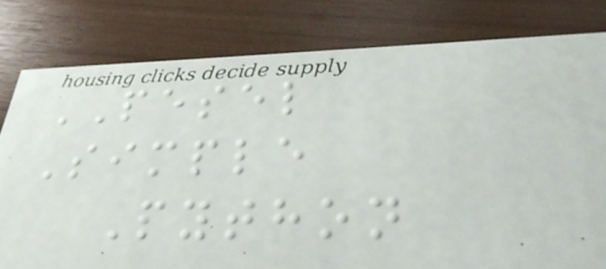PESEL
Simple
Python
